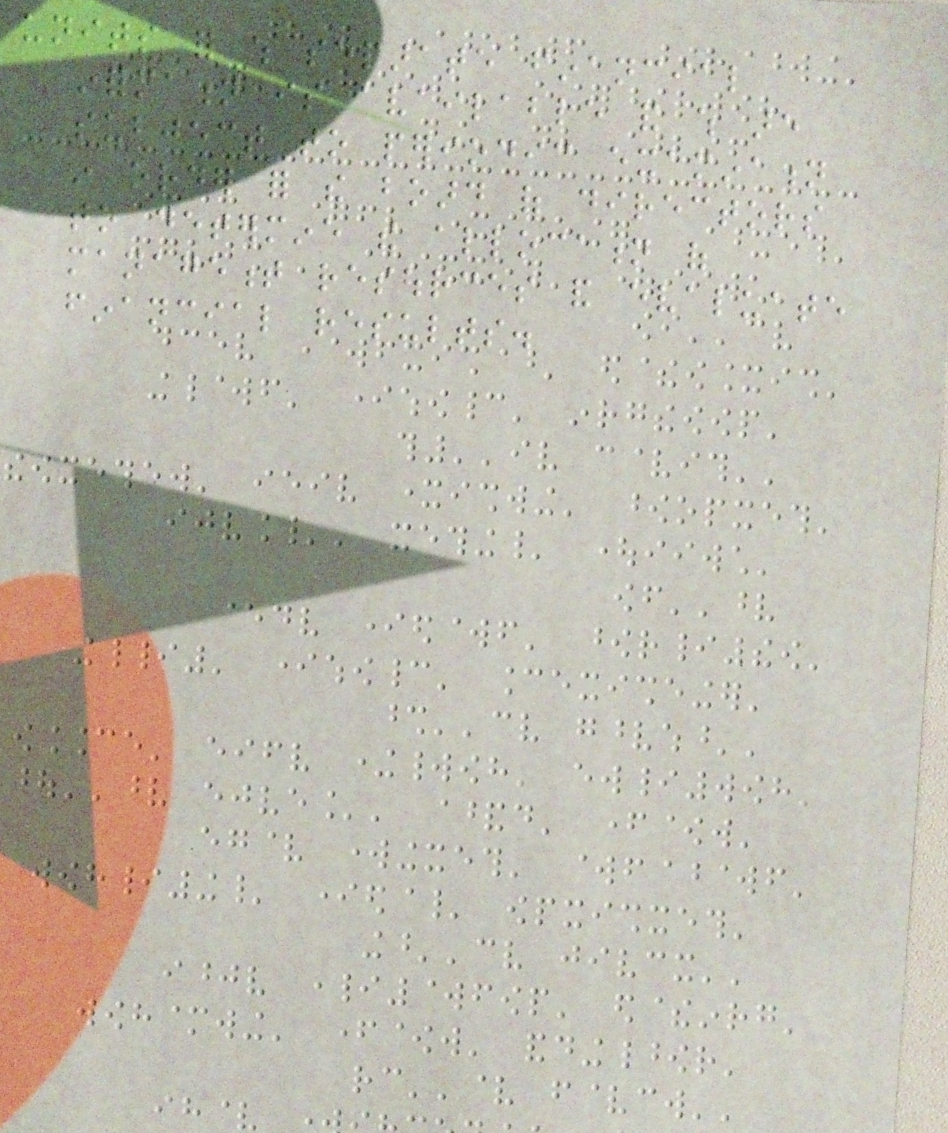units for which separate financial
information is available and which are
subject to periodic examination
in order for the board of directors
to determine the allocation of
management resources and evaluate
financial results.
